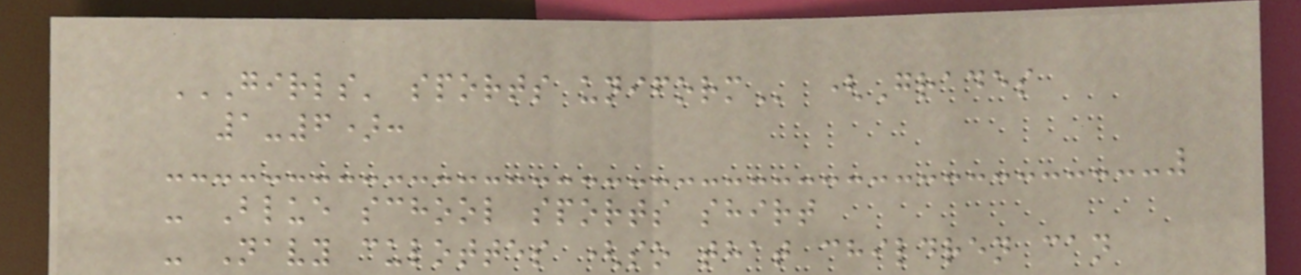GIRLS' SPORTS UNIFORM (Grades
1-6):
- Blue school sports shirt
- Navy culottes (so that children can
